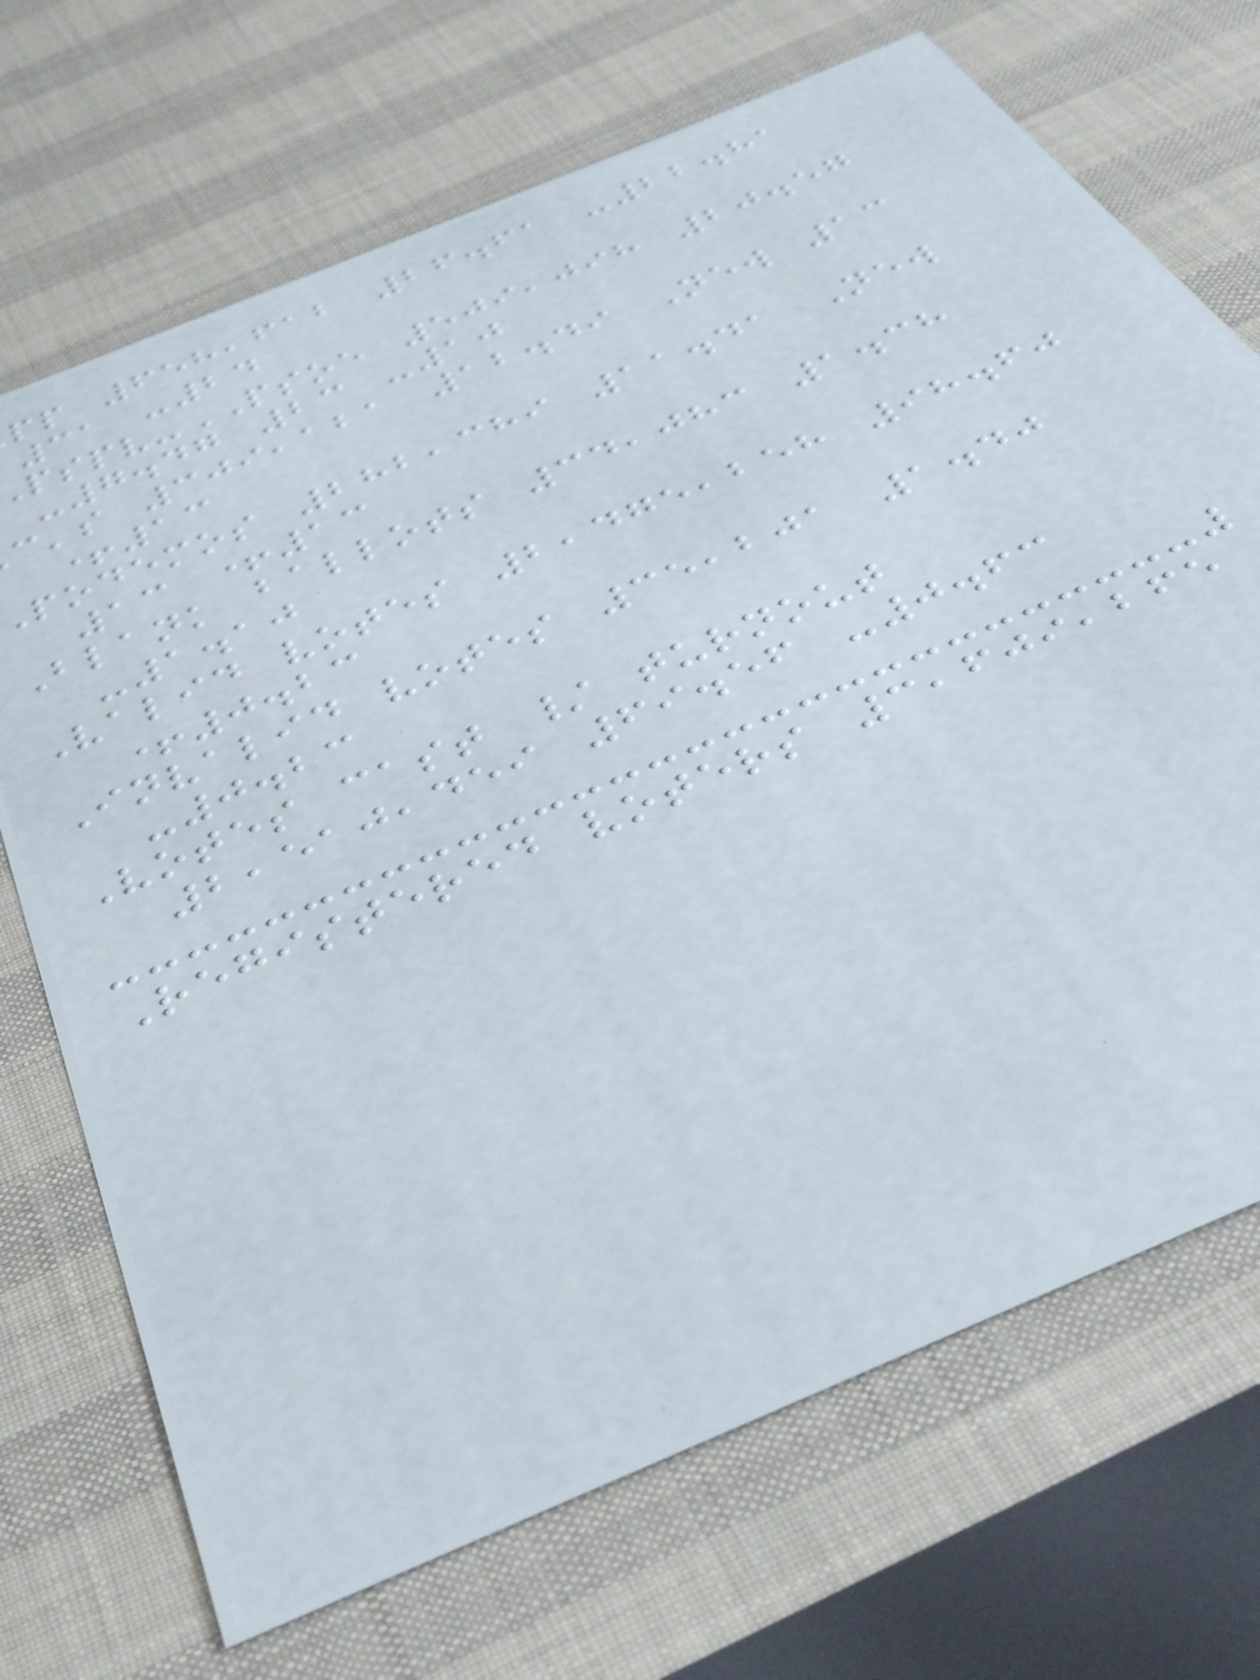pp 658,612 26.61 -22.81
31 -24
-PSOE 509,098 20.57
-7.47 23 -10
c's 309,121 12.49 New 13
+13
podemos 282,389 11.41 New
13 +13
Blank ballots 34,083 1.38
-1.10
Valid votes 2,475,258 98.60
+0.23
Invalid votes 35,201 1.40
-0.23
Votes cast / turnout
2,510,459 69.56 -0.63
Registered voters 3,609,265
